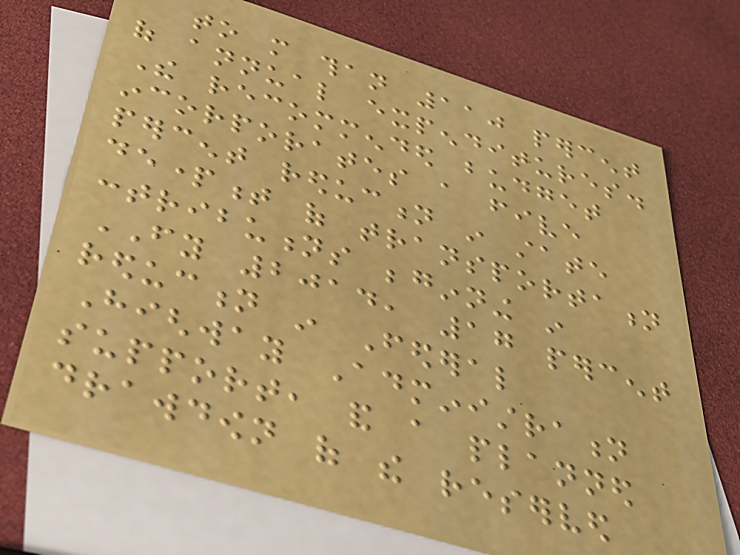to more than 110 percent
of annual expenditures.
The recommended budget
incorporates a five
percent reduction in state
department of transportation
contributions beginning in
FY 2014, 17 percent
reduction in Federal
Highway Administration
support, and a planned
drawdown of the reserved
